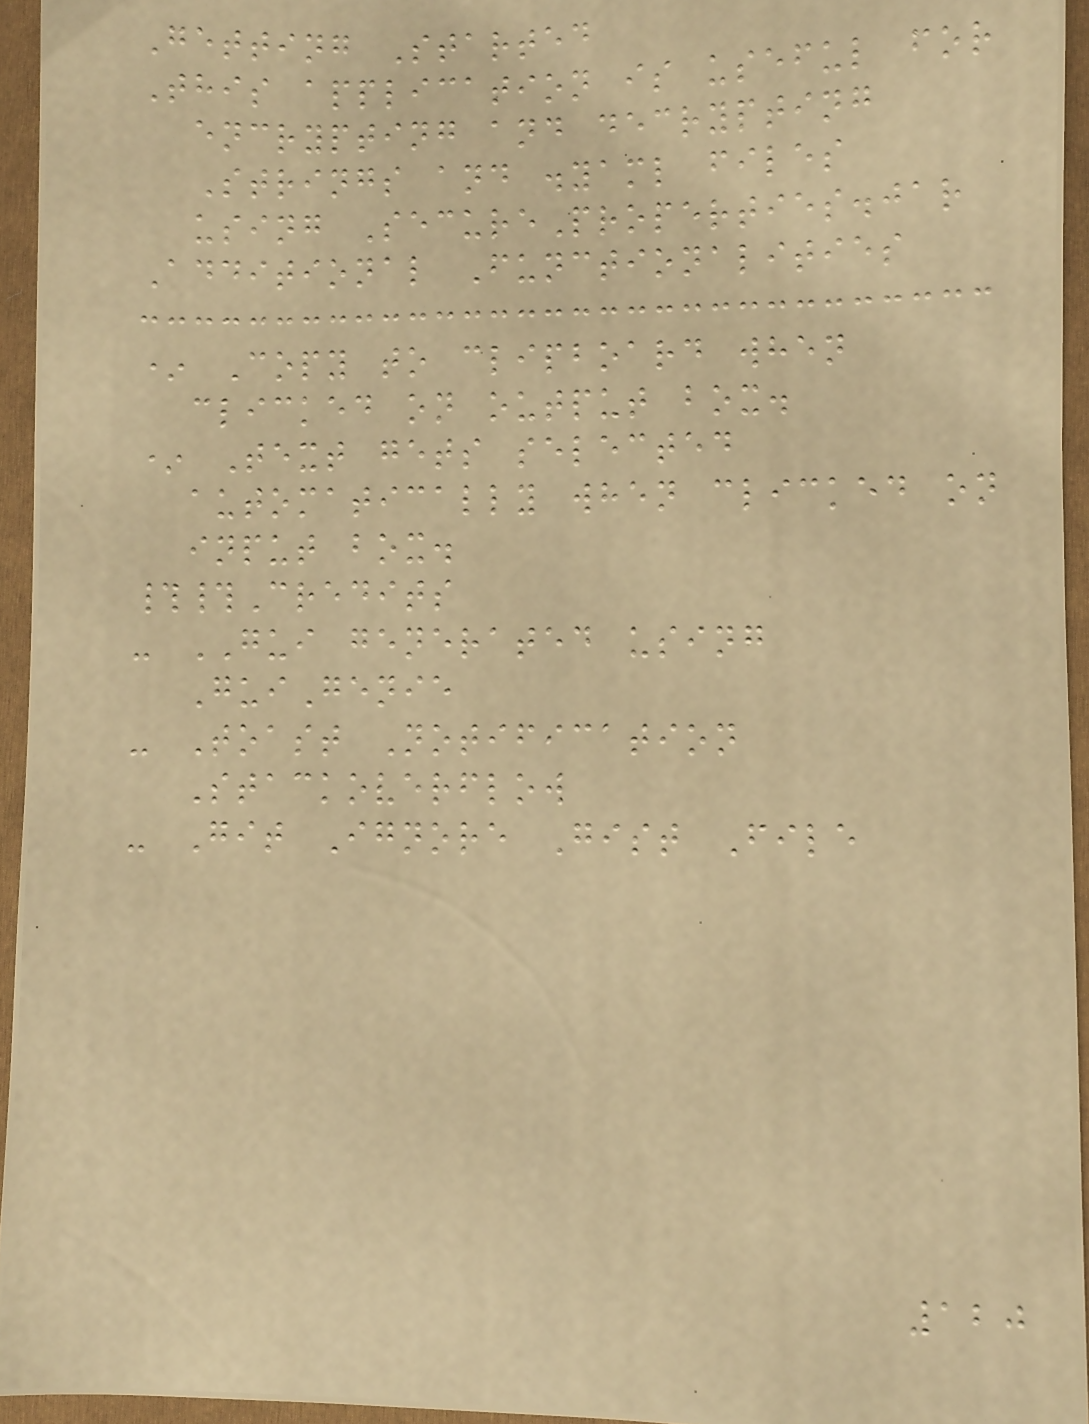Getting Started
This application is useful for
encrypting and decrypting
Strings and .yaml files
using SecureProperties.jar
Additional Functionalities
* Copy to clipboard when
clicked on output box.
* Text gets selected
automatically when clicked on
input box.
##Credits
- GUI generated using
GuiGenie
- Toast Notification
Stackoverflow
- Git Ignore Gist File
120
